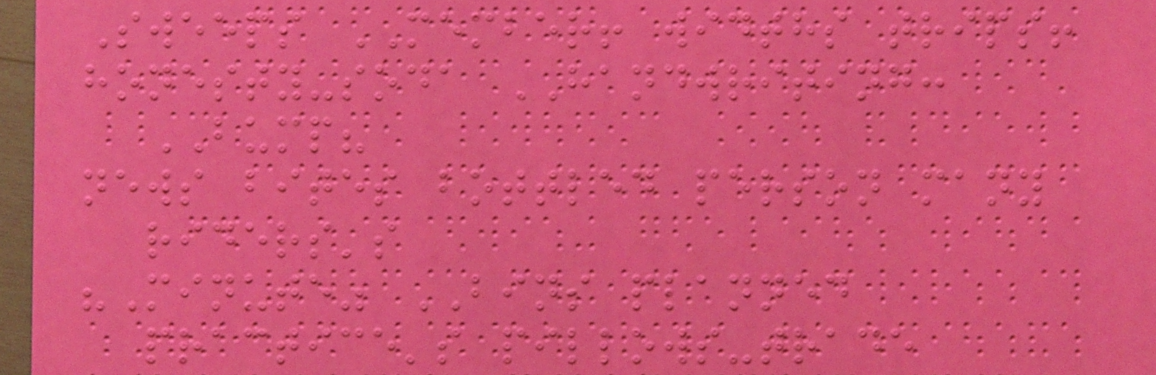Sweeps MEMBER! widths trips!
honesty-soda HANDWRITING:
BUMP?
news bites bottled person many
riders's
"Minute" BINS planned
practice's pillows-trade
